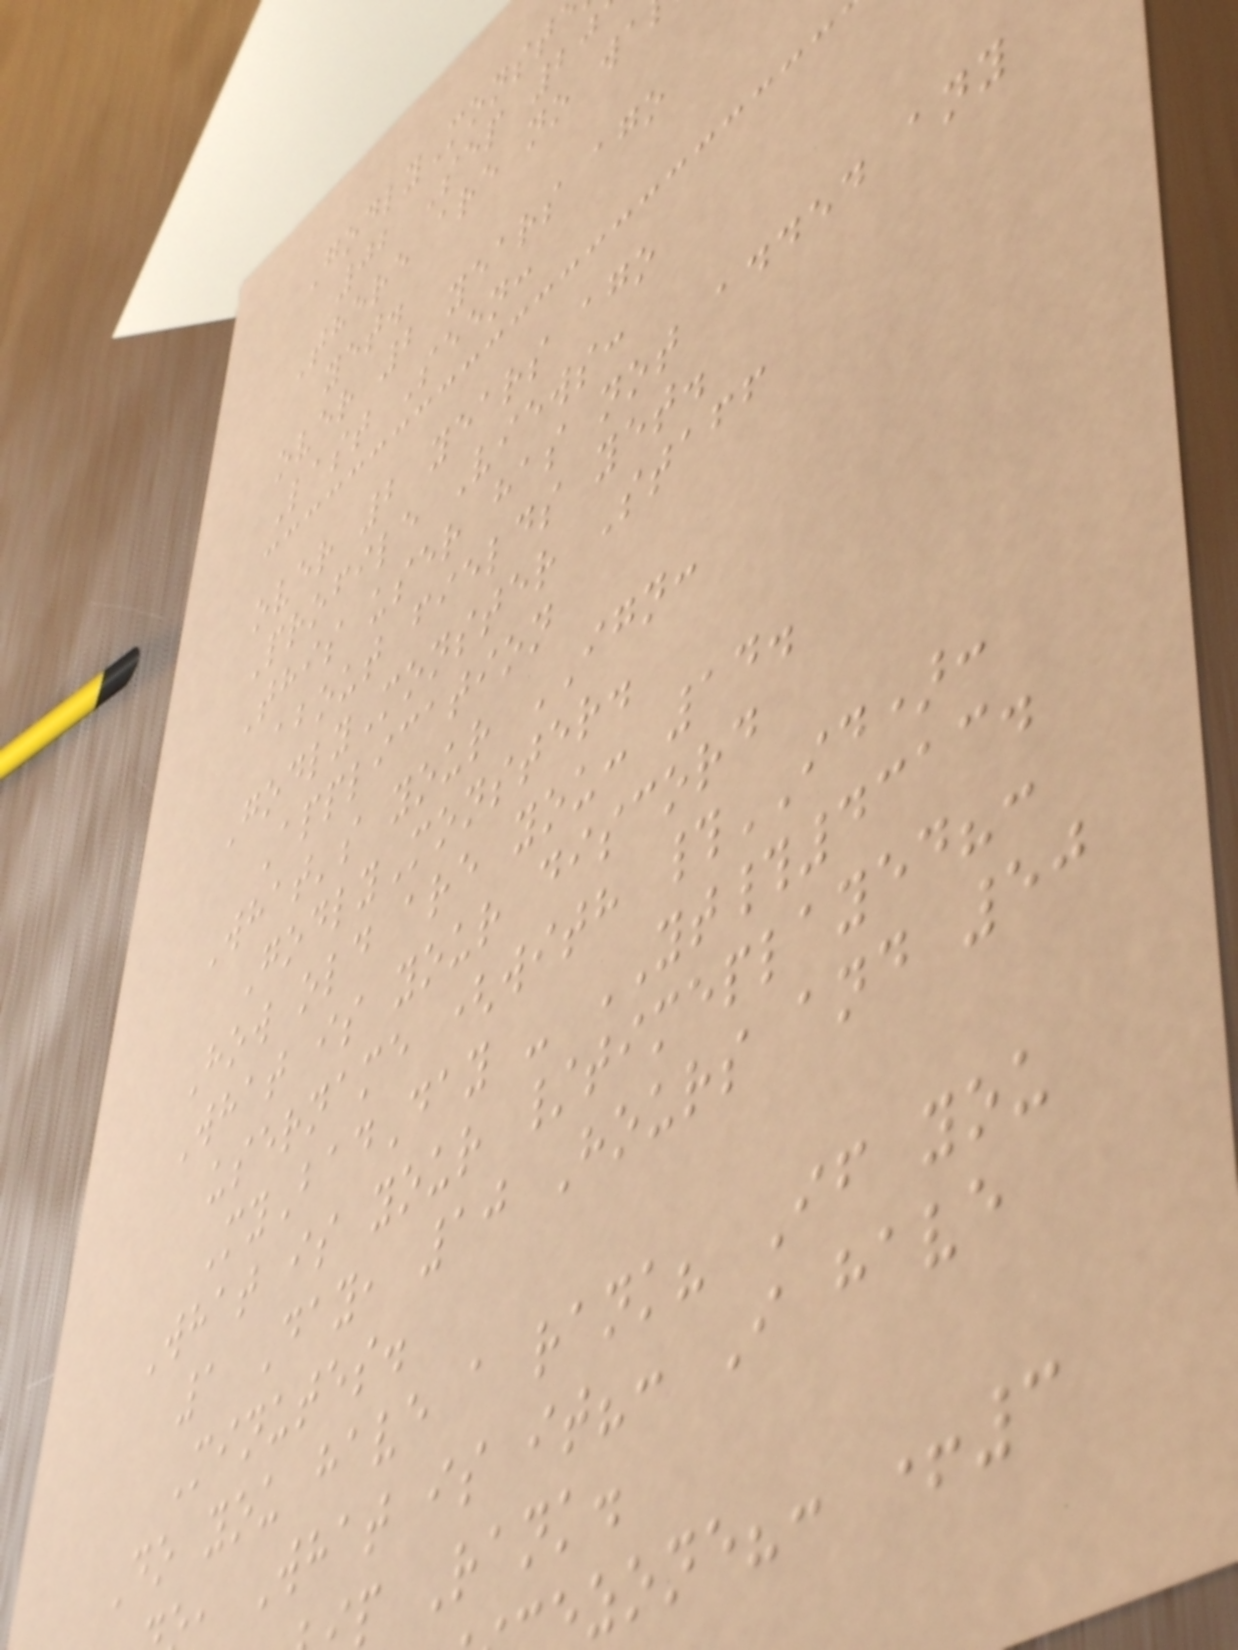GodlyMonst
02 Sep 20
There are no wa
yet.
over 2 years ago
Last Seen:
over 2 years ago
Profile Views:
This user has not added any
about fields yet.
GodlyMonster Staff
Application
What's your IGN:
GodlyMonster.
How old are you: 14.
What is your discord
username (with #ID):
MyBadDay - YT#4313.
What is your /timeplayed?:
1 Day, 10 Hours and 50
Minutes.
Do you have a rank? If you
, What is it?: I have
p Rank.
zone?: +3
